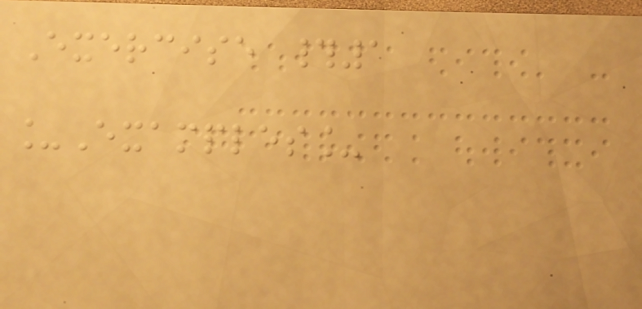Exercise #1
_Examples_
